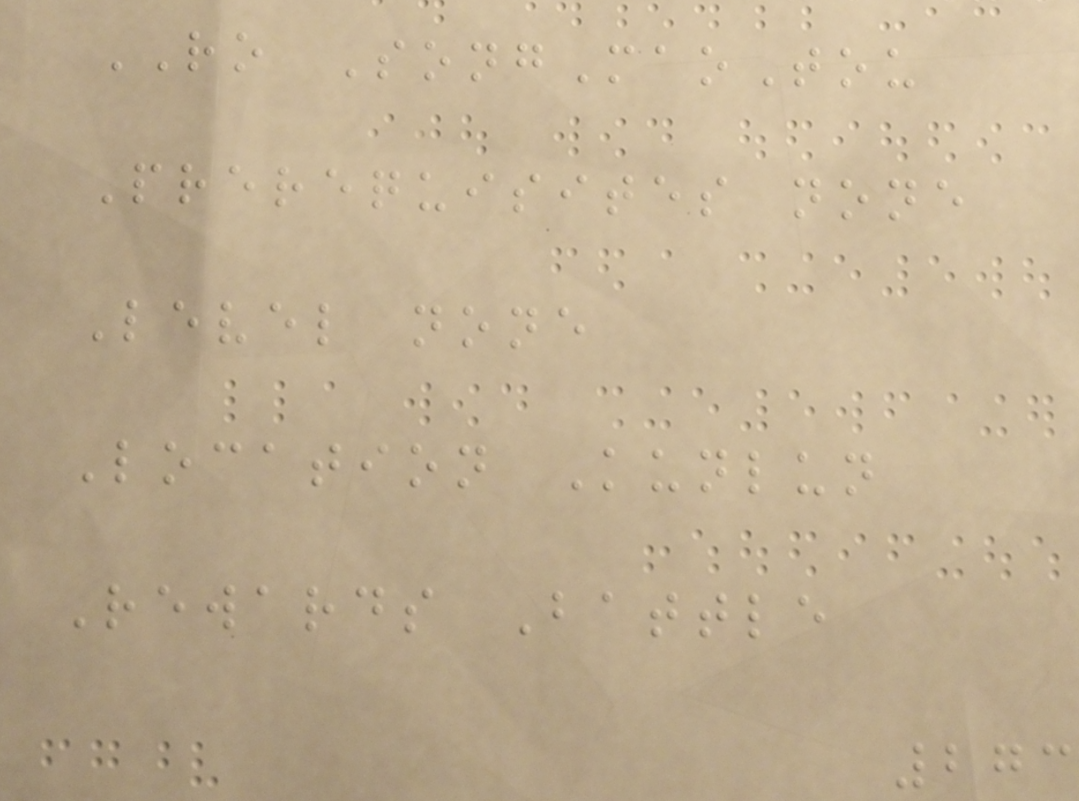RO SongMaoTou
Prerequisites none
Level none
Location Kunlun
Rewards Battle
273
